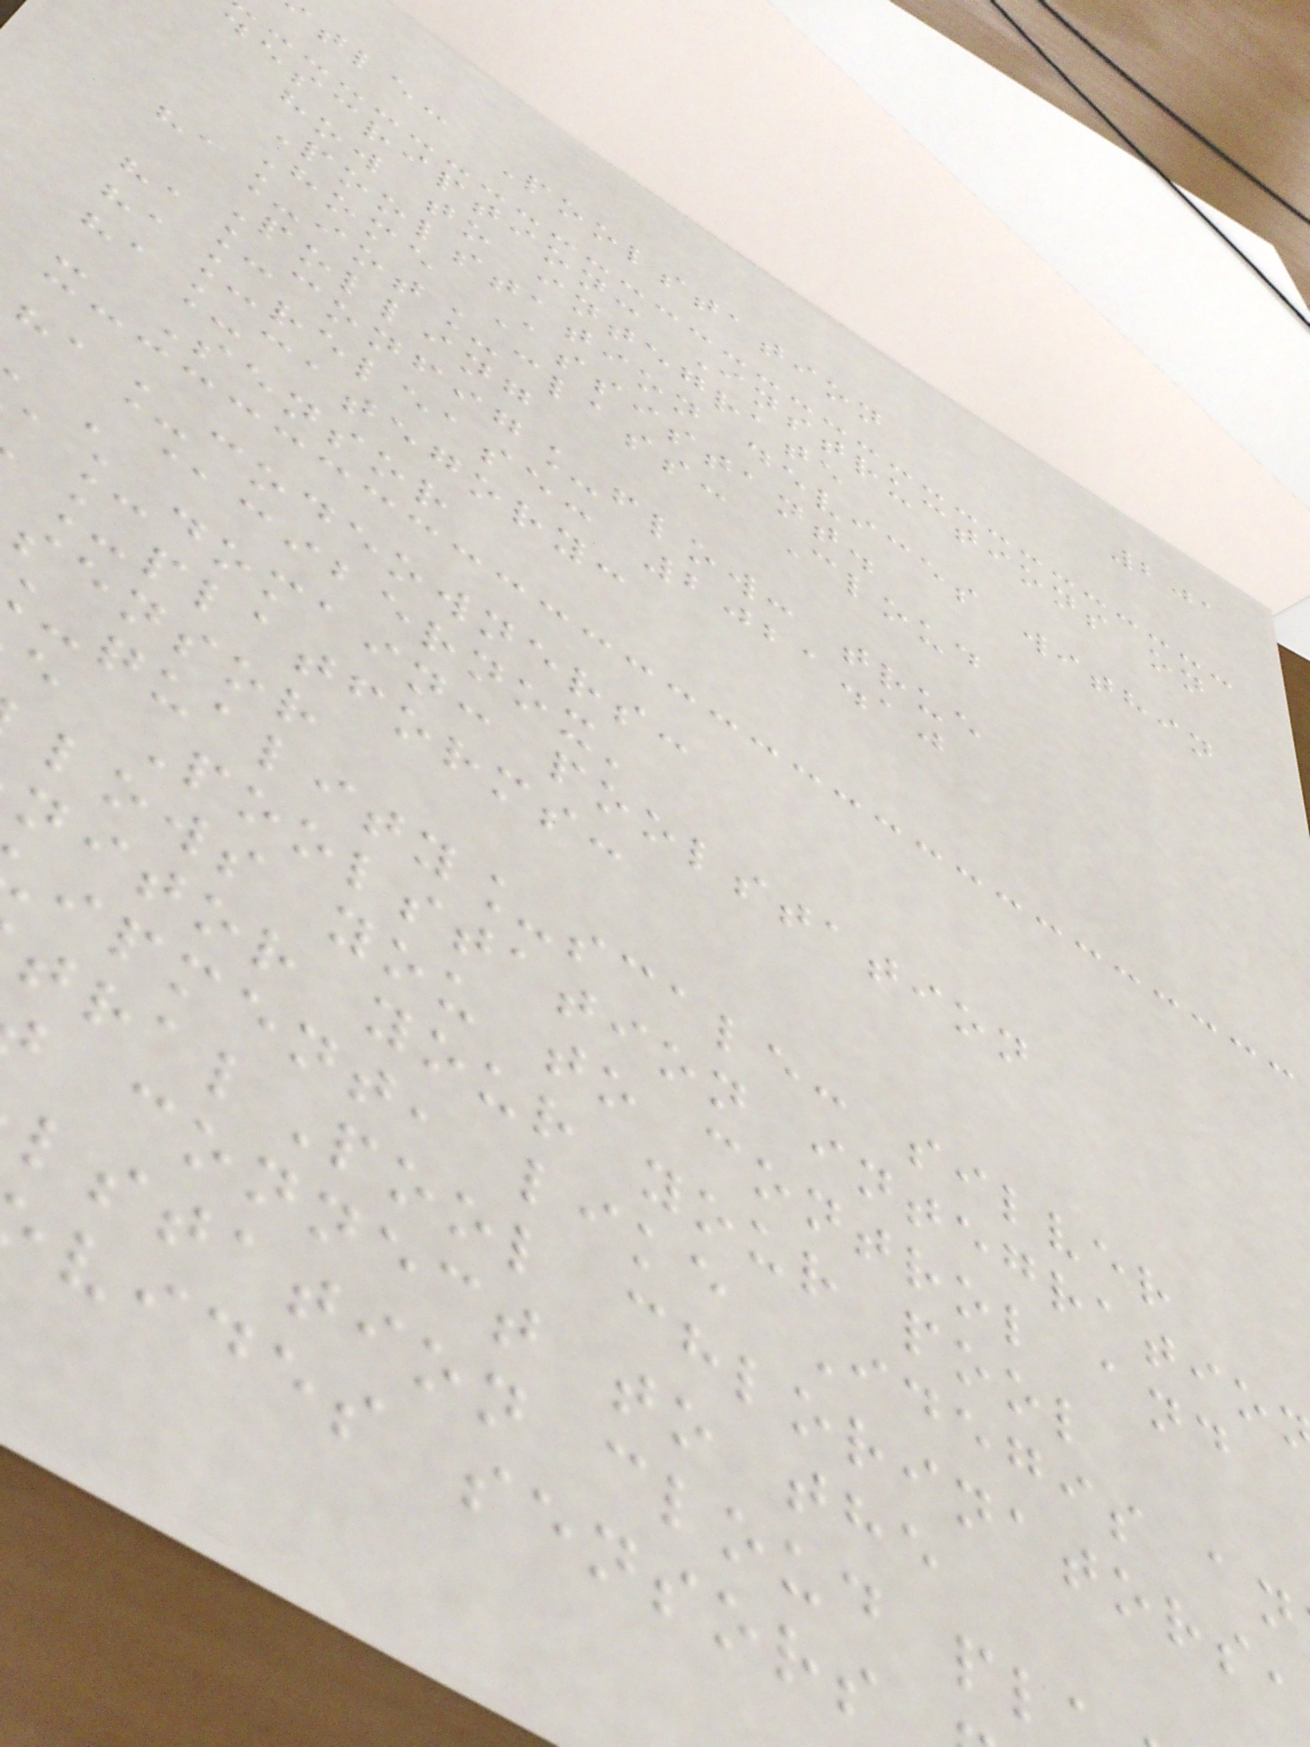201
tle: Poolstation
description: Instructions on
how to integrate
Poolstation devices within
Home Assistant.
ha_iot_class: Cloud
Polling
ha_config_flow: true
ha_release: 2021.10
ha_category:
- Sensor
ha_codeowners:
'@cibernox'
a_domain: poolstation
_platforms:
sensor
quality_scale: silver
e Poolstation integratio
lows you to control and
nitor your your pool
ipment, like Idegis an
tralPool chlorinators,
connect to the
lstation cloud pl
vides sensors
